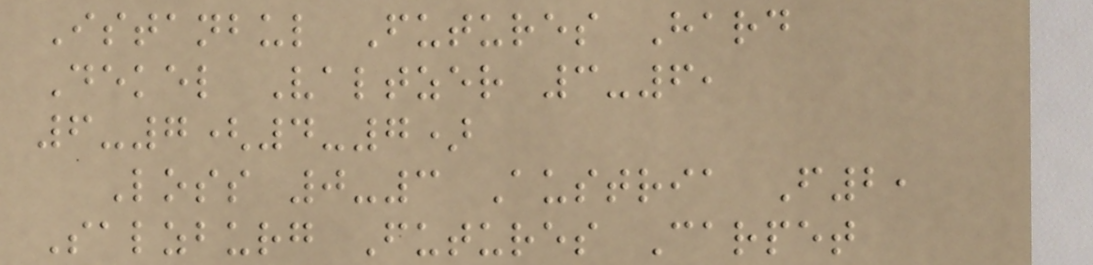Istanbul Futures Hard
Dekel Valtzer 3-6,
6-7(4-7)
Loss 0-3 Austria F2,
Salzburg Futures Carpet
